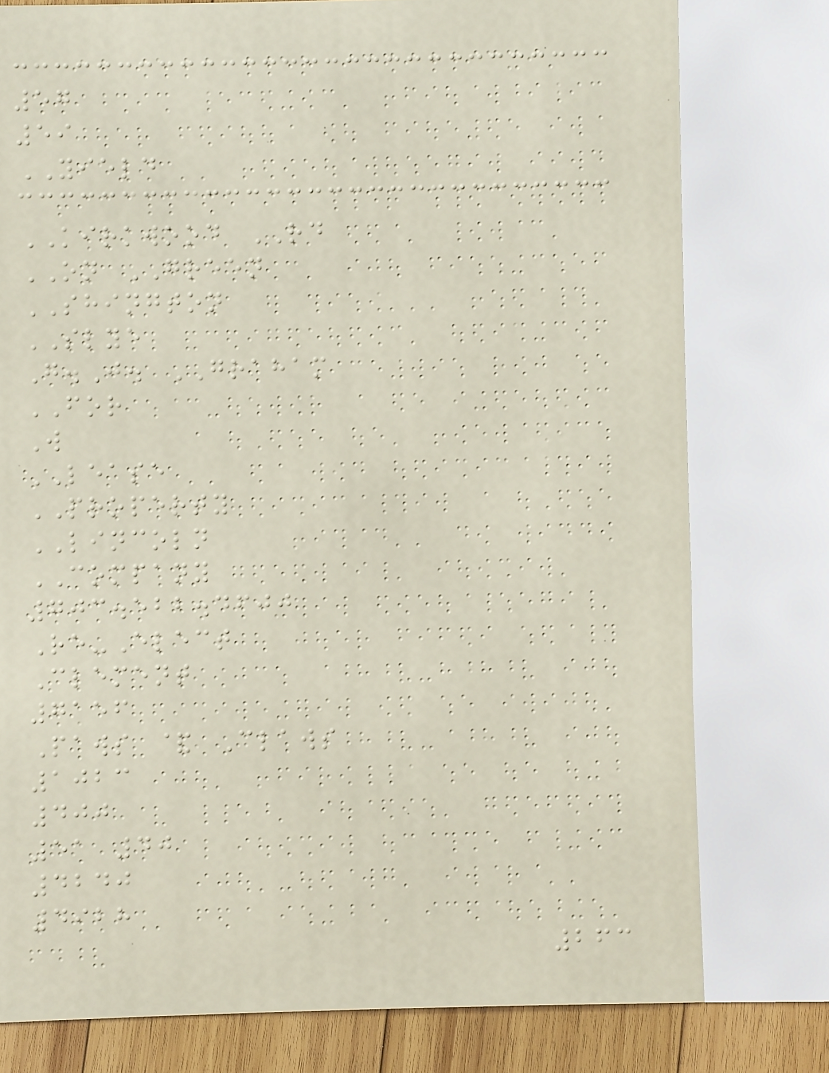57
59
YIELD
KIRKWOOD RD
ON GREEN
SHINGTON
SLYE
G.J. GRAHAM
FOR
W
LEASE
PROPERTY
LINCOLN
COMPANY
703.522.4600
Re-Elect
Clement
7156
Paws & Claws
1023
400
51 40
4240
4928
263
